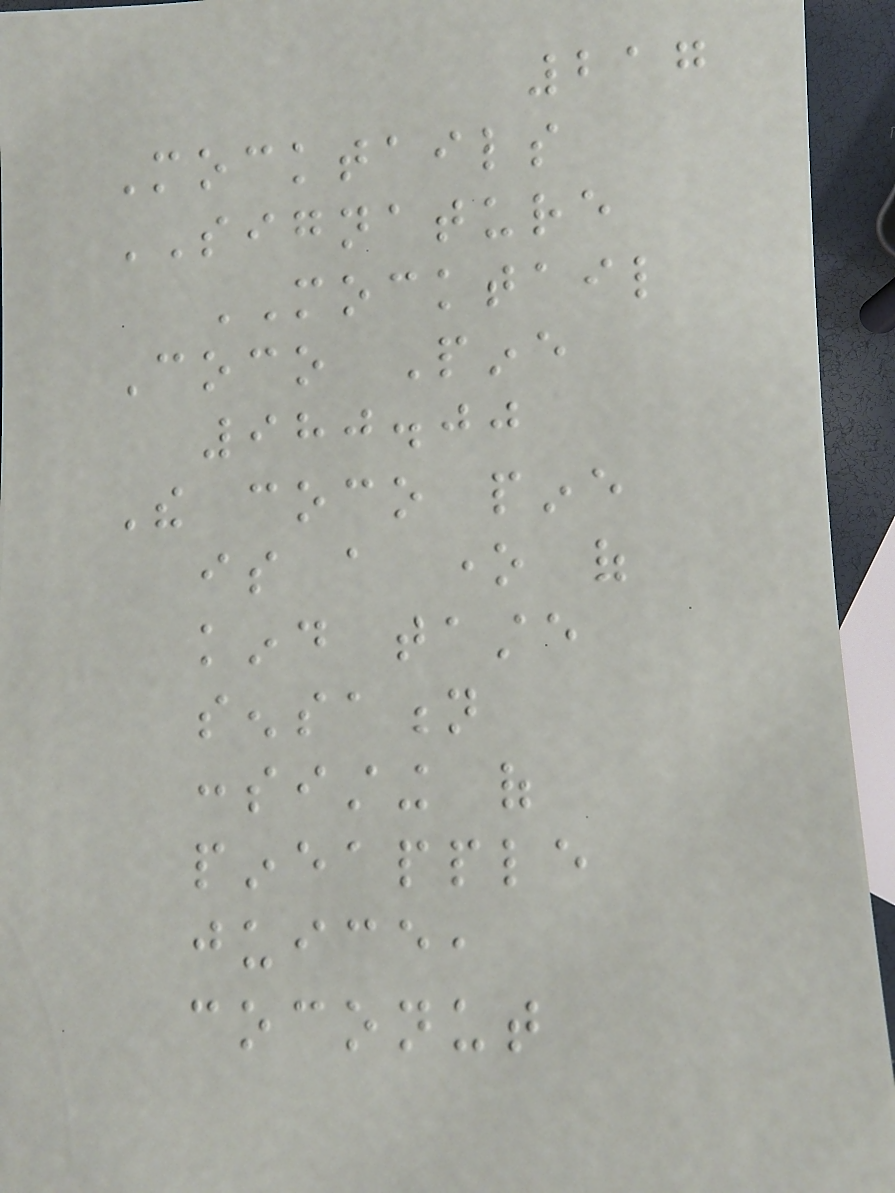217
Mocktails
SIGNATURE
MOCKTAIL
Coco Pine
980.00
The coco pine
is a one of
kind taste
sensation
consisting of
pineapple
juice,
coconut
